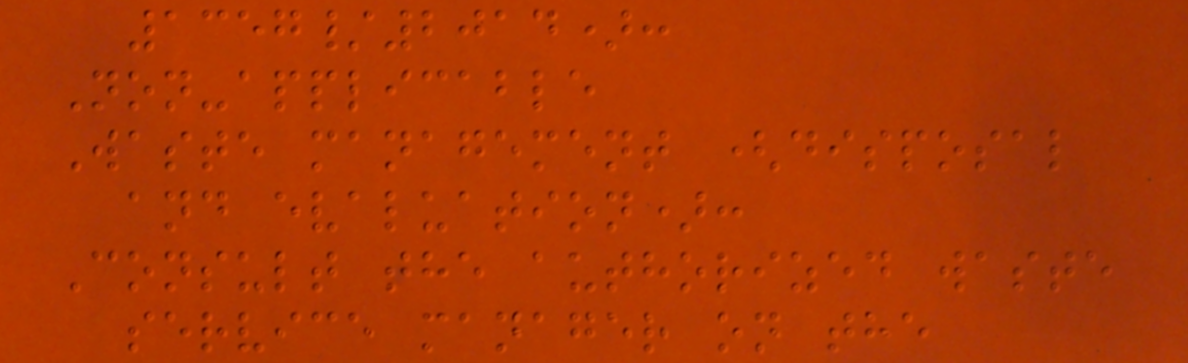1357/2014):
Non-applicable
Waste management (disposal
and evaluation):
Consult the authorized waste
service manager on the
